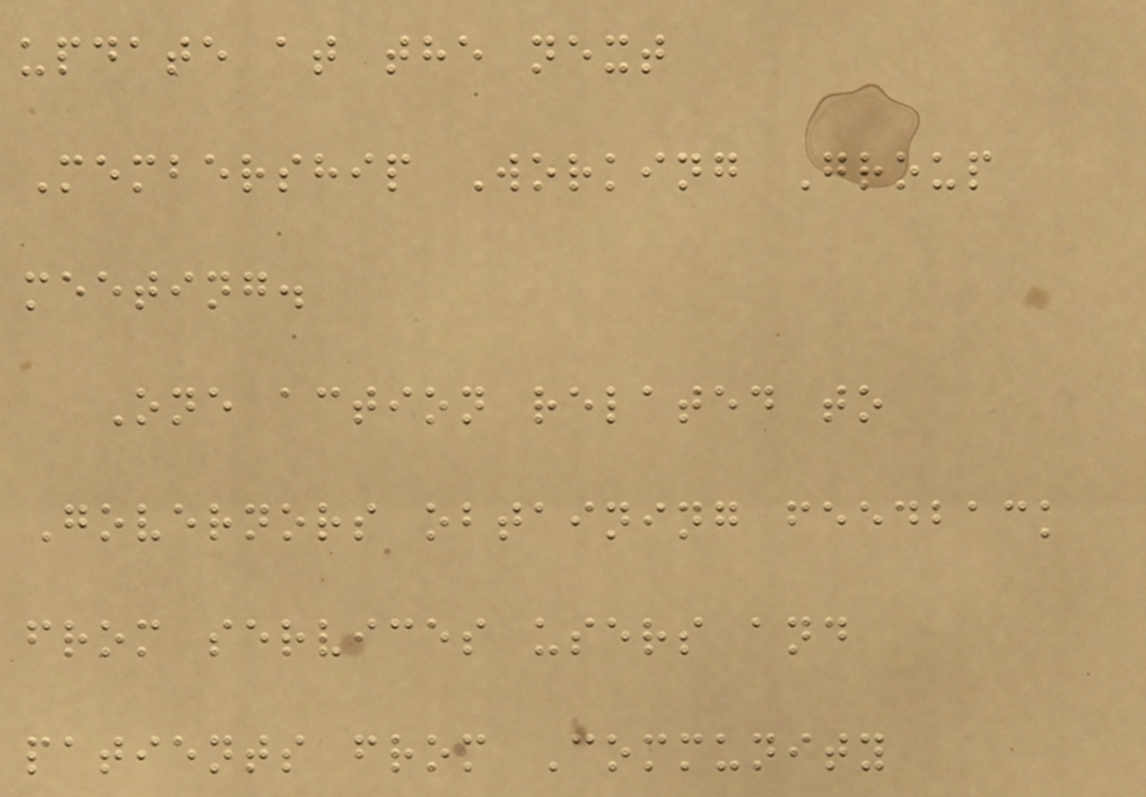update at the next
Membership Working Group
meeting.
One action related to
Governors obtaining feedback
from services users and
patients from Community
